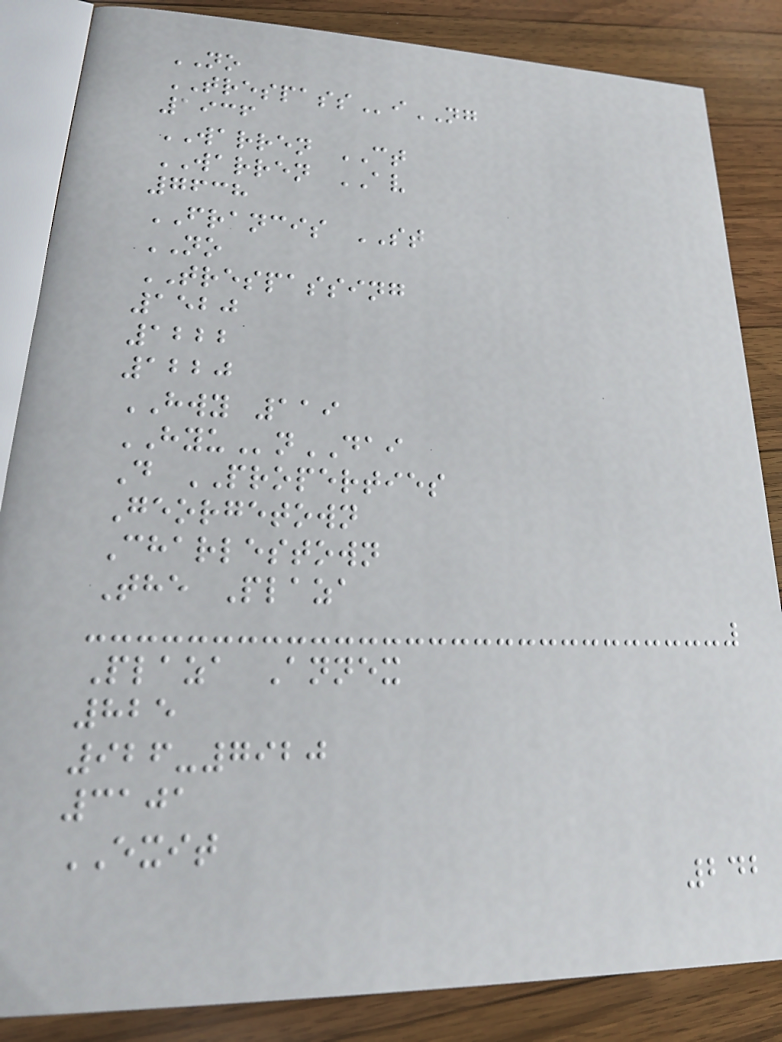NO
TRESPASSiNG
1936
WARREN CT
WARREN AV
7638
FRANCIS ST
NO
TRESPASSING
1520
1222
1220
HWY 119
HYUnDAI
D PROPERTIES
Georgetown
Charlestown
The Plaza
Plaza Annex
825
926-7920
3101
EXIT
242
